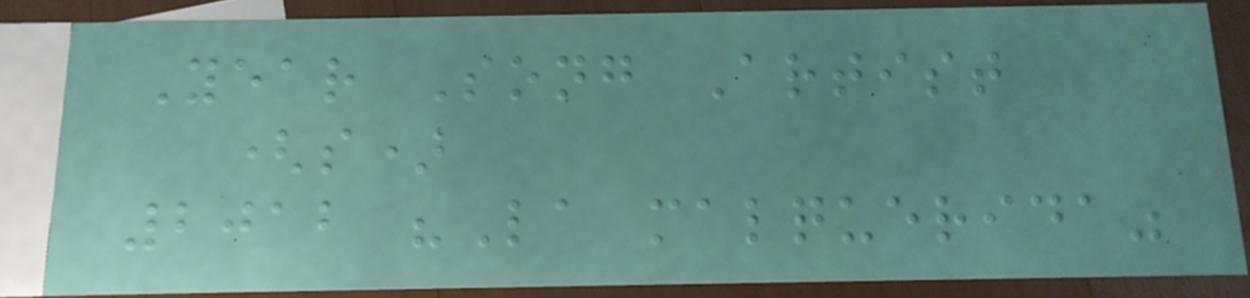Year Song Artist
(s)
2012 "La malquerida"
